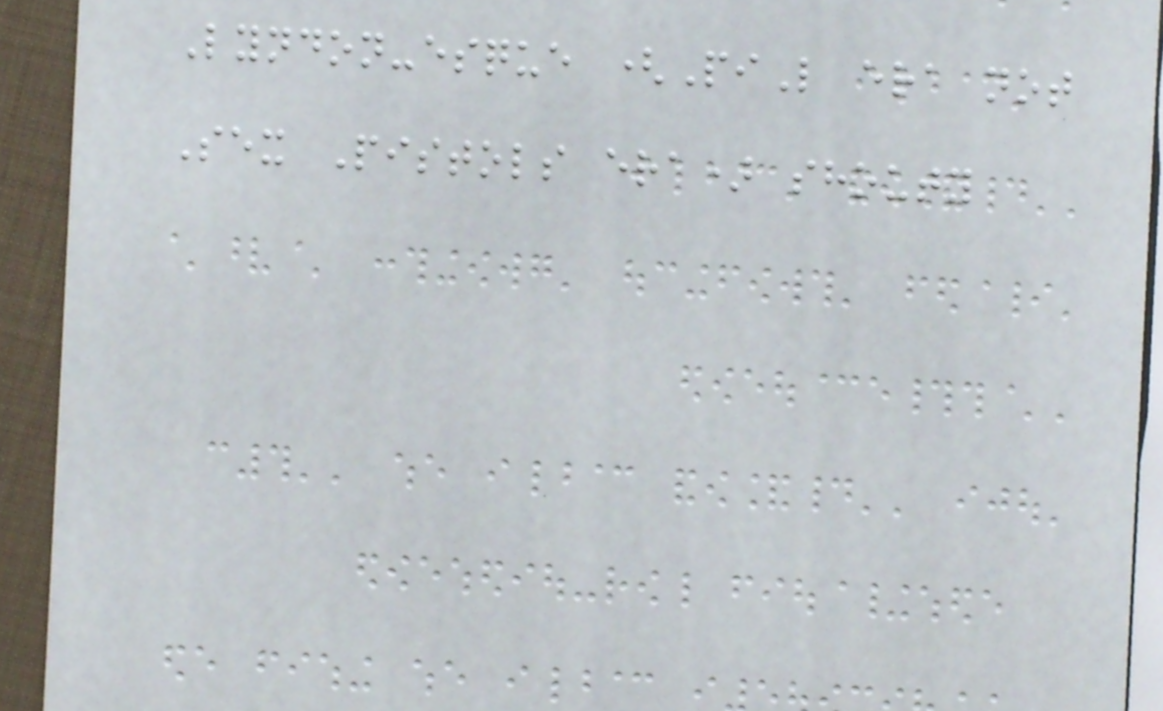Lyndon-esque (PiL era not
Sex Pistols era) shouty
